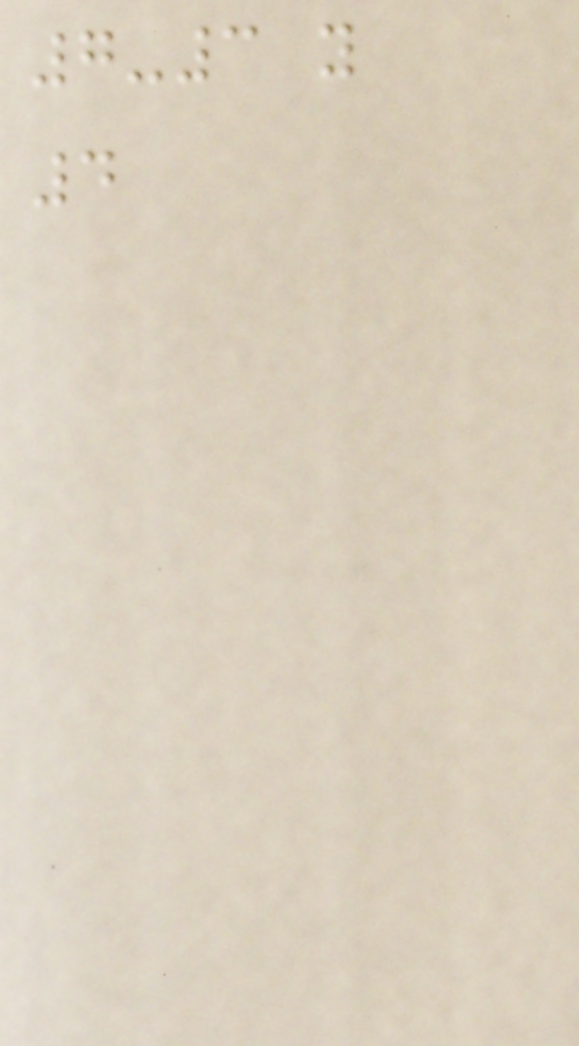7-3 y
4
